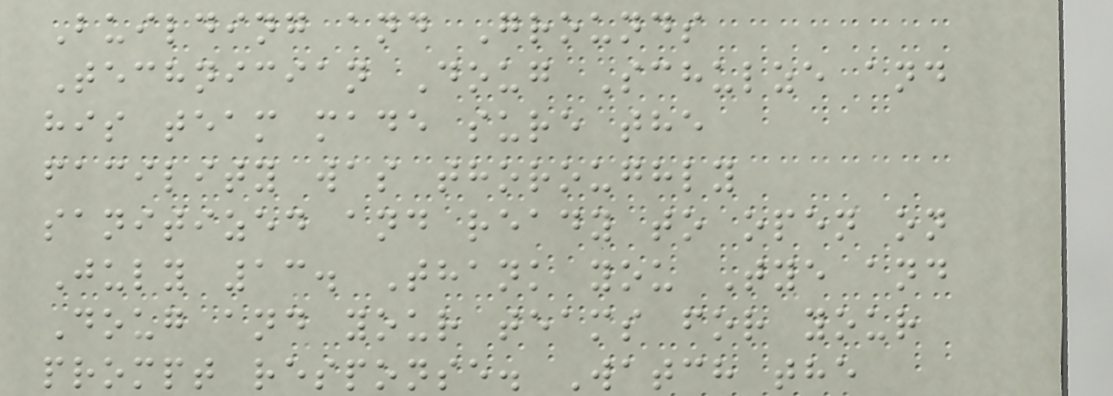Building and Grounds
Technician Doug Schulze and
his team made sure the
facility was thoroughly
sanitized and ready to open on
July 13. Thank you Tye and
Doug and your teams for your
prompt response. Watch the
